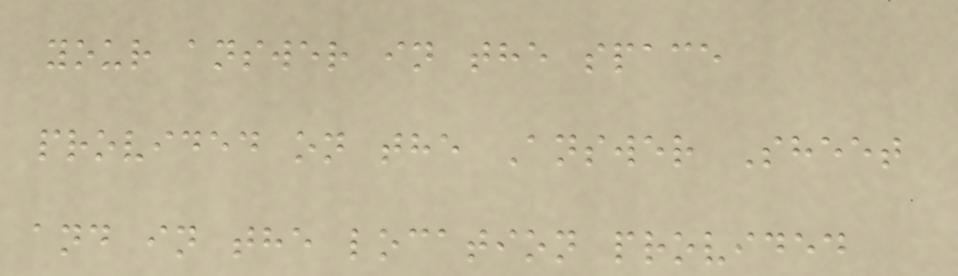your answer in the space
provided on the Answer Sheet
and in the location provided
